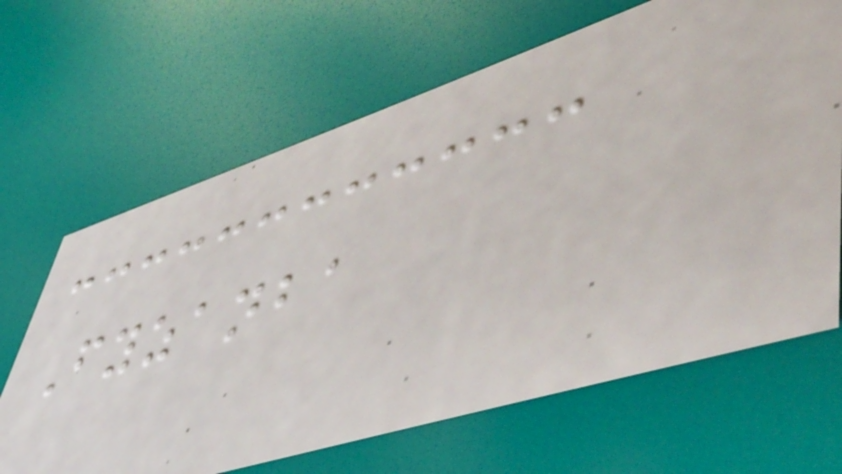Fyzanba
